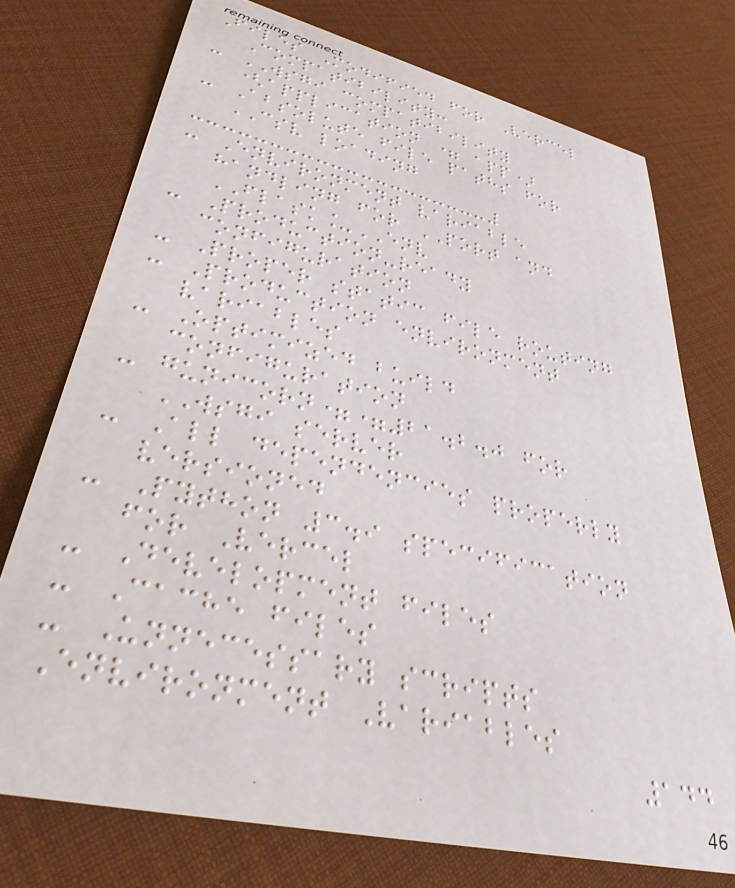Files Modified for Vercel
Compatibility:
- WSGI compatibility
(application = app)
- Absolute file paths for
CSV loading
- Environment variable
handling for PORT and
FLASK_ENV
- Production-ready
configuration
- Proper static file routing
- Production environment
variables
- Optimized build
configuration
- gunicorn==21.2.0 for
WSGI server
- All dependencies properly
versioned
- Python 3.9 specification
for Vercel
- Development files
- Cache files
- Unnecessary scripts
Environment Variables
144
